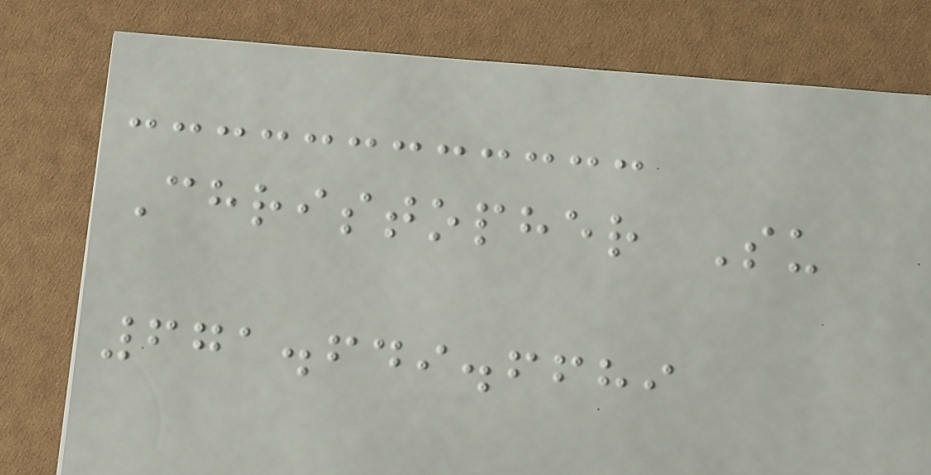Christopher Su
671.649.6689
